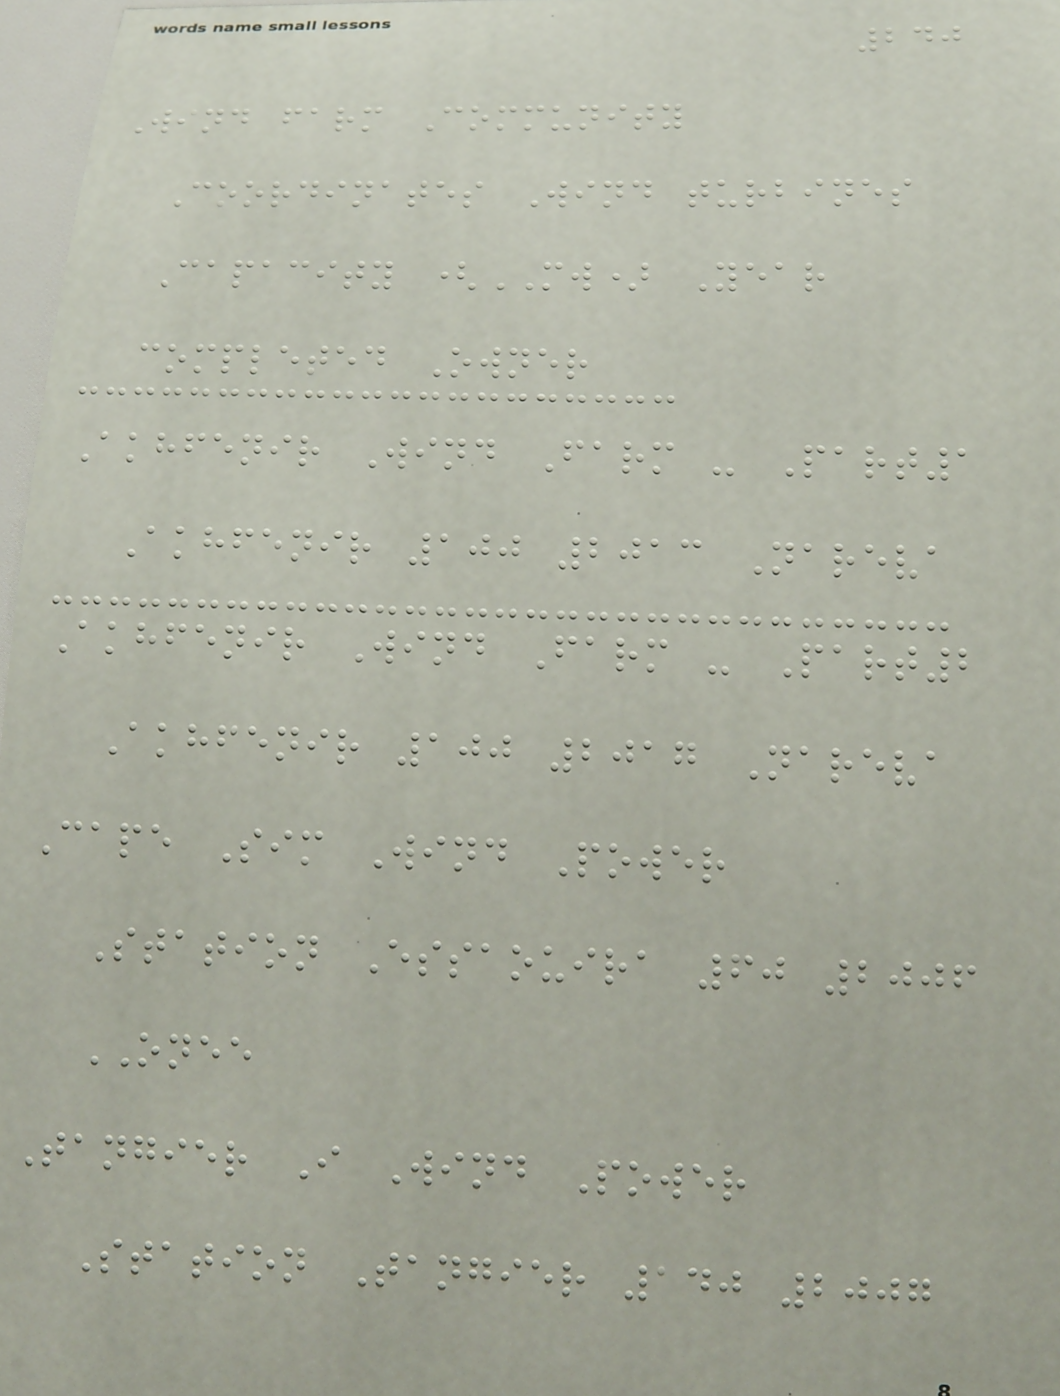240
Wind farm Community
Coordinates Wind turbines
Capacity (MW) Year
completed Owner
Akhfenir Wind Farm - Part1
Akhfenir 100 2013 Nareva
Akhfenir Wind Farm - Part2
Akhfenir 100 2017 Nareva
Cape Sim Wind Power
Station Essaouira 60 2006
ONEE
Tangier I Wind Power
Station Tangier 140 2007
